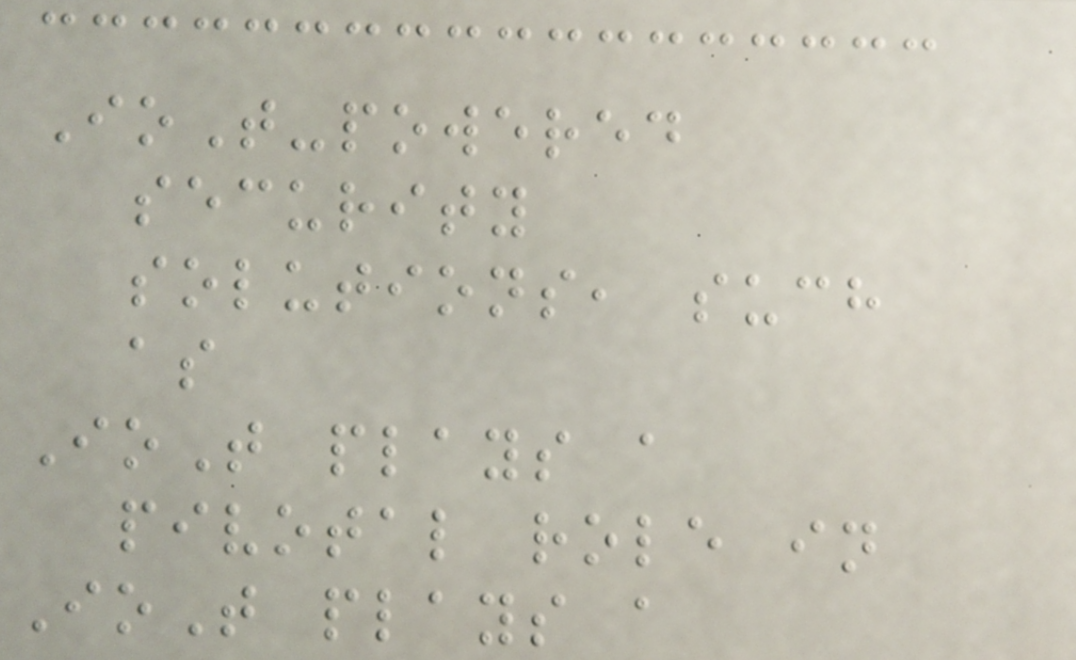IoT-powered
security
solutions, such
as
IoT plays a
pivotal role in
IoT plays a
